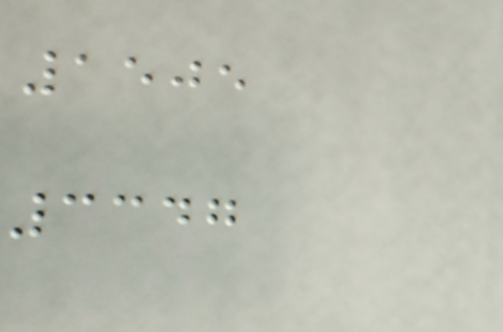1505
3347
